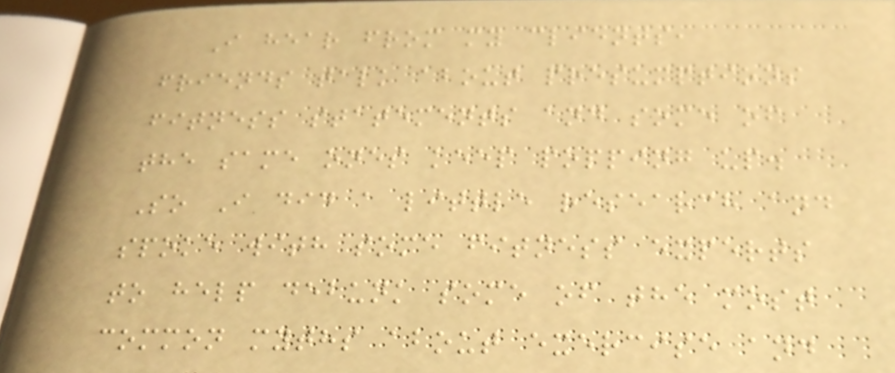I hear from my clients,
friends talk about presumptions
fitness statements and some of
the same ones keep popping up.
So I did a little research and
spoke with some fitness experts
to help debunk some of the most
common myths about exercise and
